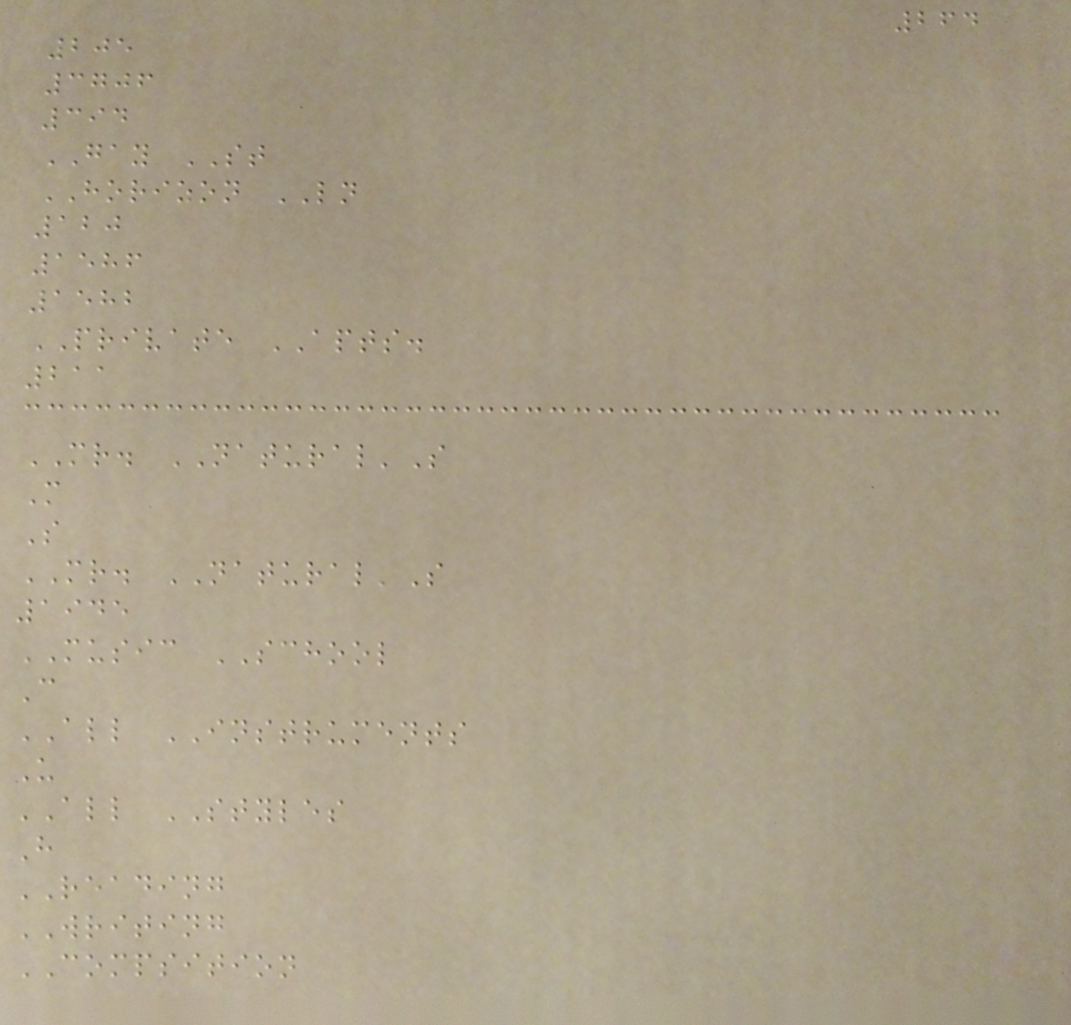264
205
3706
394
GAY ST
HORIZON LN
120
1586
1582
PRIVATE APTS.
211
MR. NATURAL'S
M
S
MR. NATURAL'S
1945
MUSIC SCHOOL
C
ALL INSTRUMENTS
U
ALL STYLES
H
READING
WRITING
COMPSITION
